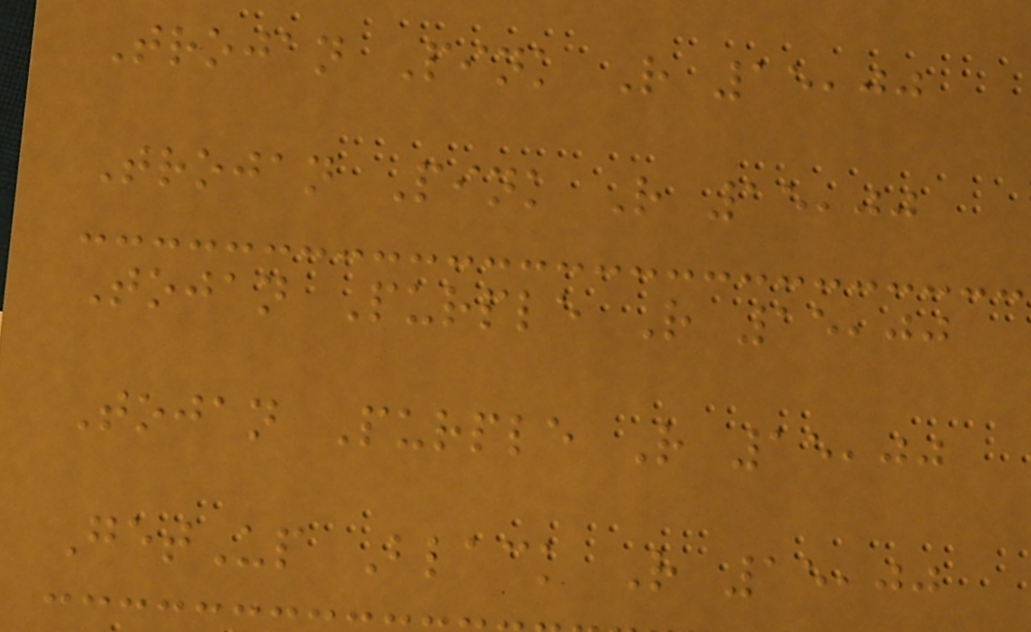Trojan Pink R 15,00
Trojan Pink R 15,00
Tojan Purple R 15,00
Tojan Purple R 15,00
GetUp Black R 15,00
